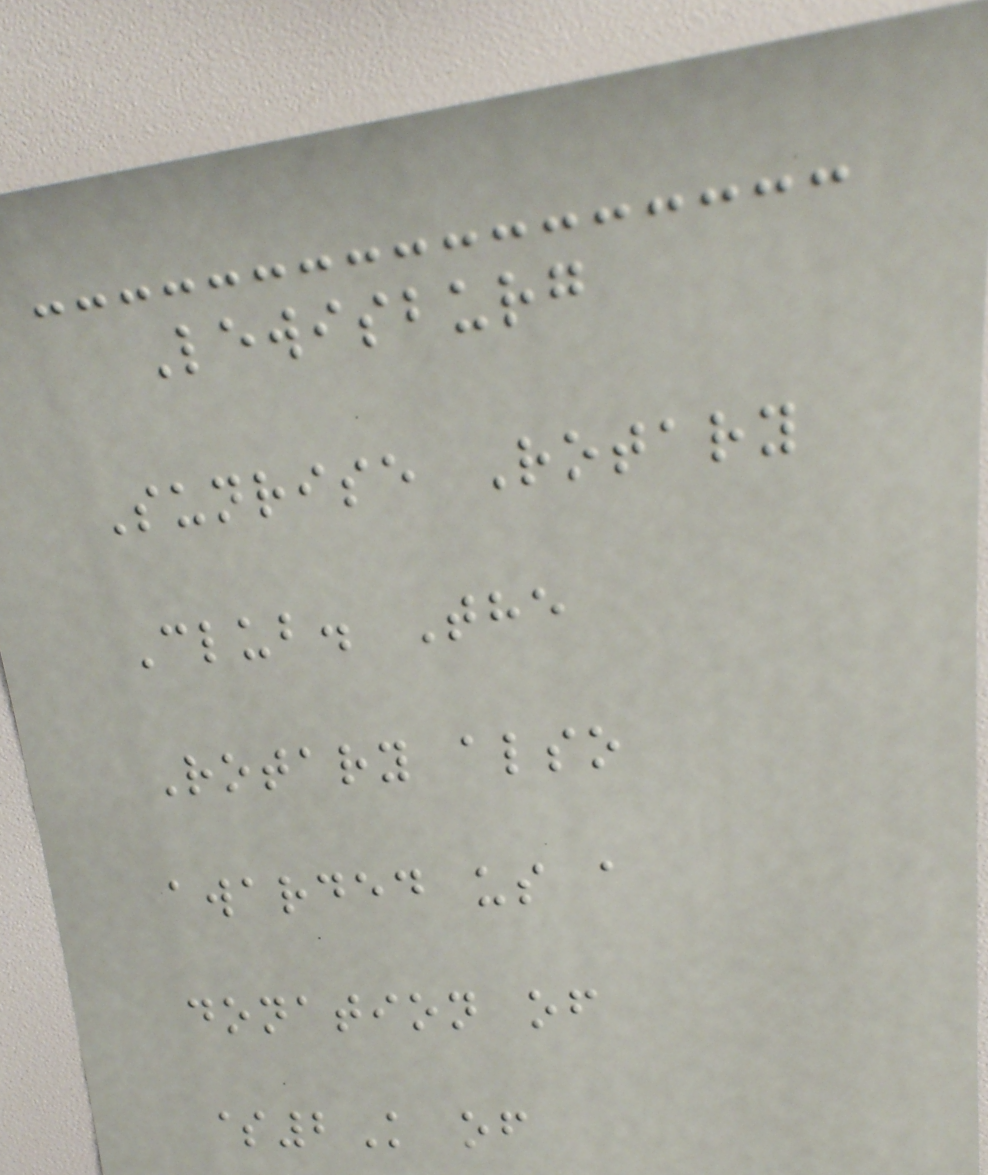Lewisburg
Sunrise Rotary
Club. The
Rotary also
awarded us a
donation of
$2K of
